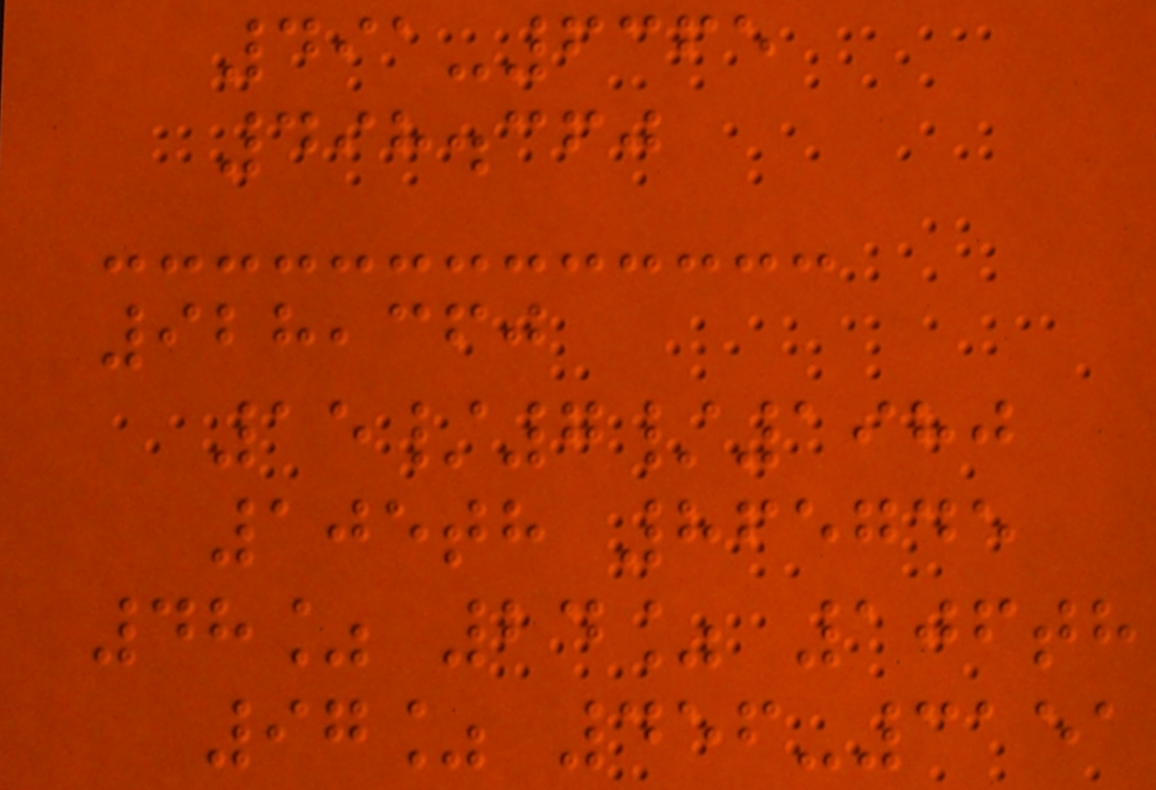491-6365
498.360
928,360
15/7/1980
105th 865745
48% 24% 106th
97% 456-3151
